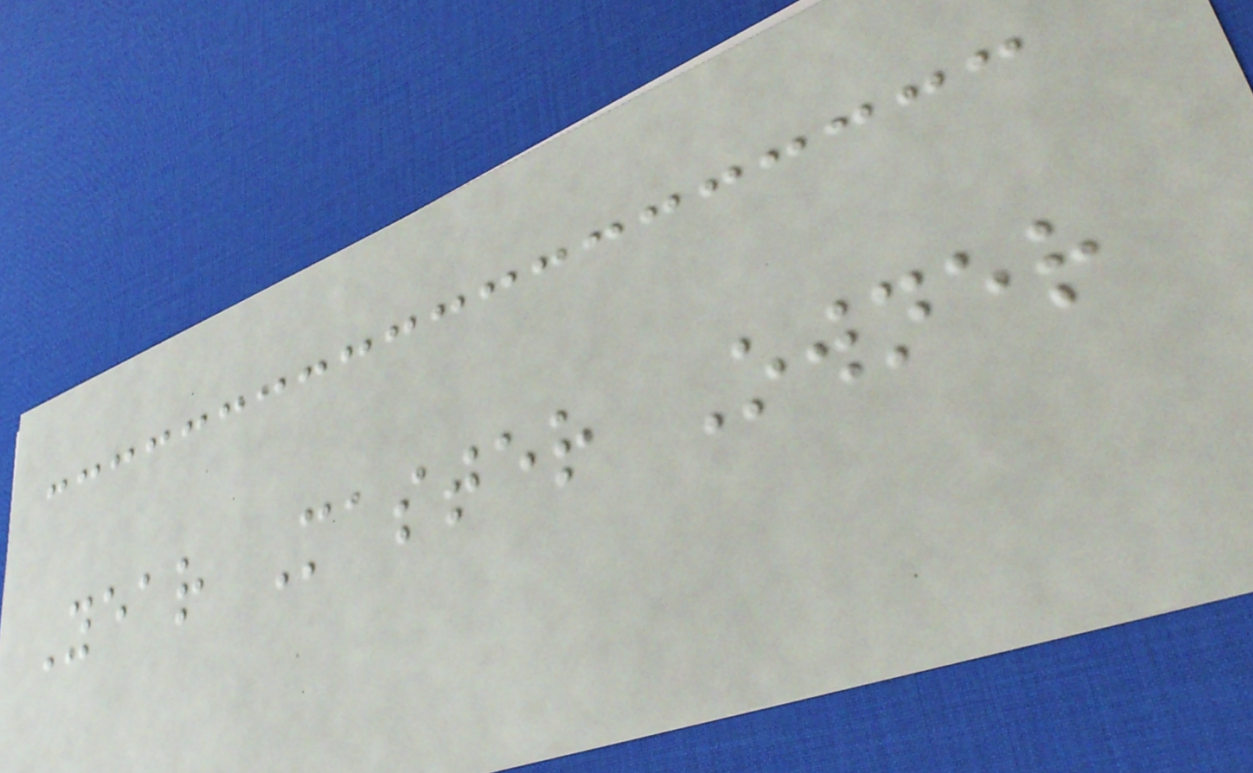Year Master Owner
